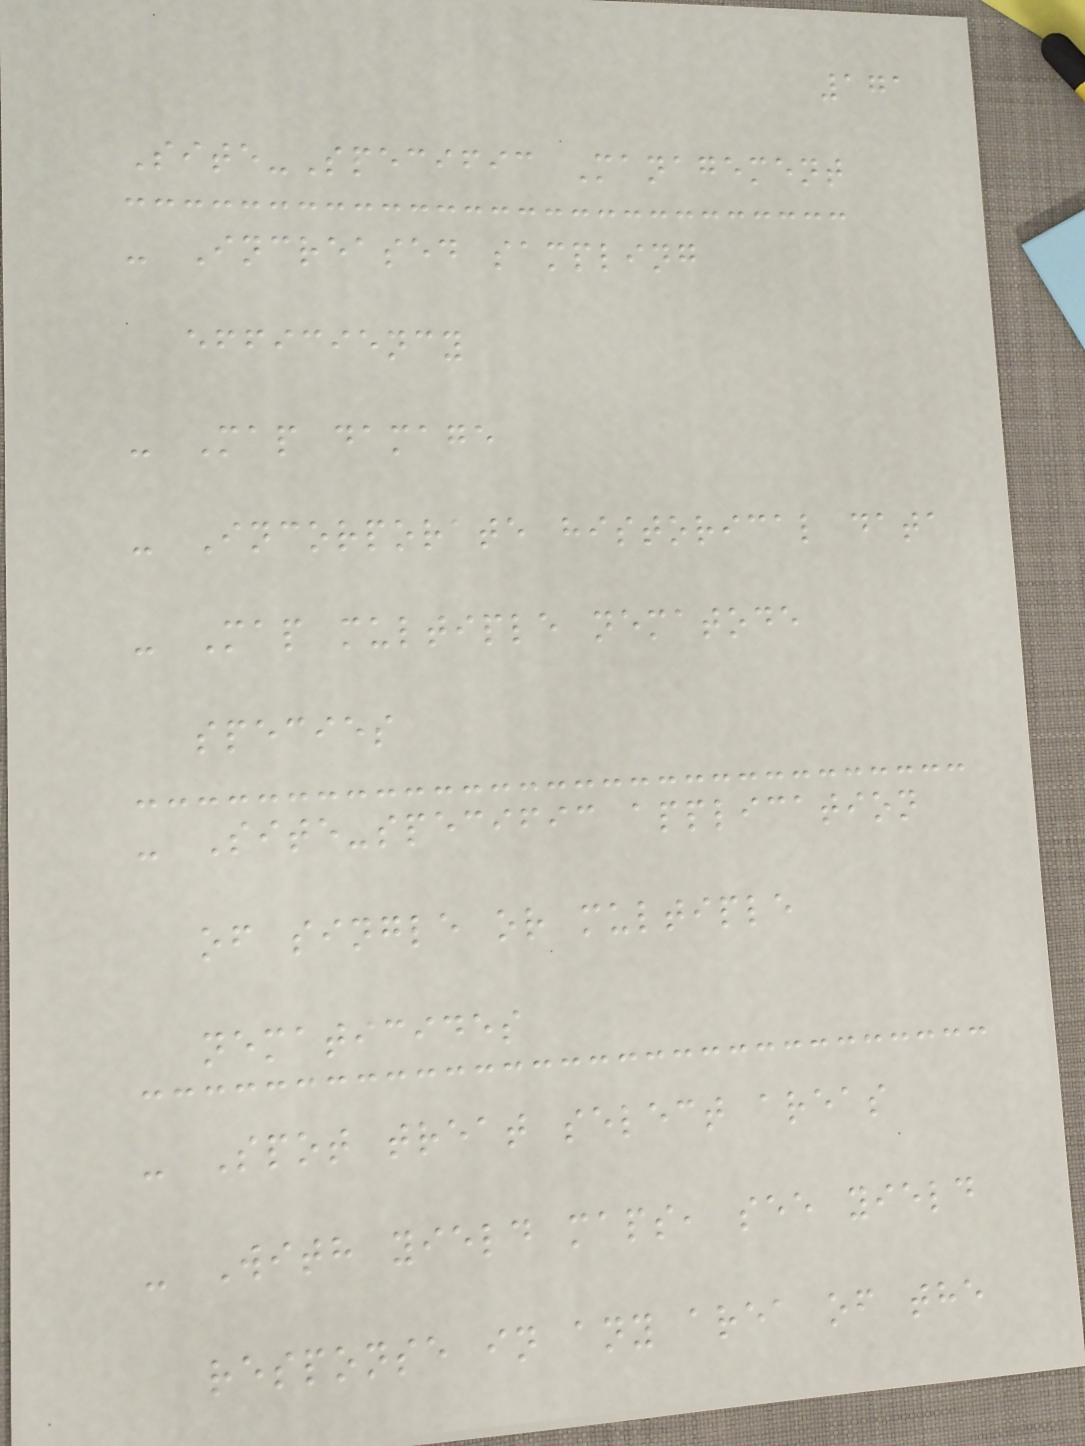171
Site-Specific Management
- Increased sampling
efficiency
- Map damage
- Incorporate historical data
- Map multiple nematode
species
- Site-specific application
of single or multiple
nematicides
- Spot treat select areas
- With yield maps, see yield
response in any area of the
